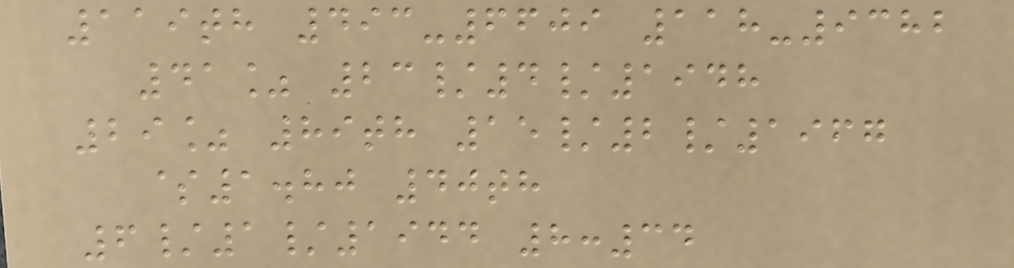119th 493-6609 118-9382
41% 23/4/1948
29% 89th 15/2/1967
$1.80 40th
6/1/1944 8:34
